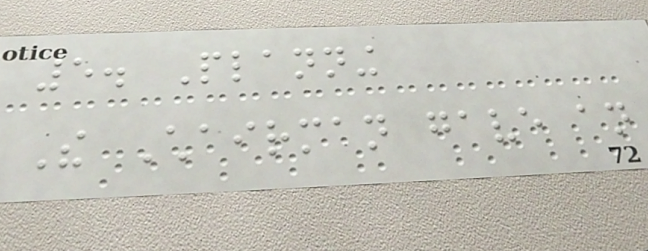5. Planning
The Chairman gave an
